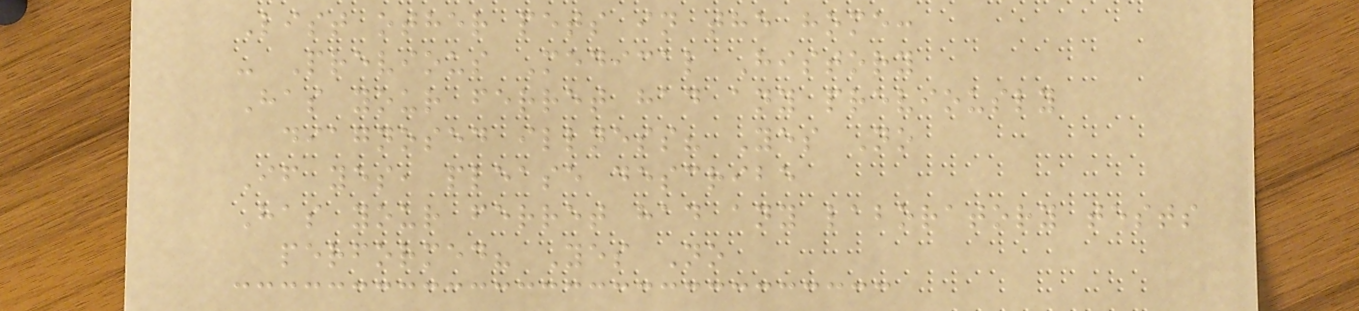List other pets in the home:
- Previous Medical History
Has your ferret had any previously
diagnosed illness? Yes No
If yes, please describe
Has your ferret had any laboratory tests
performed? Yes No
